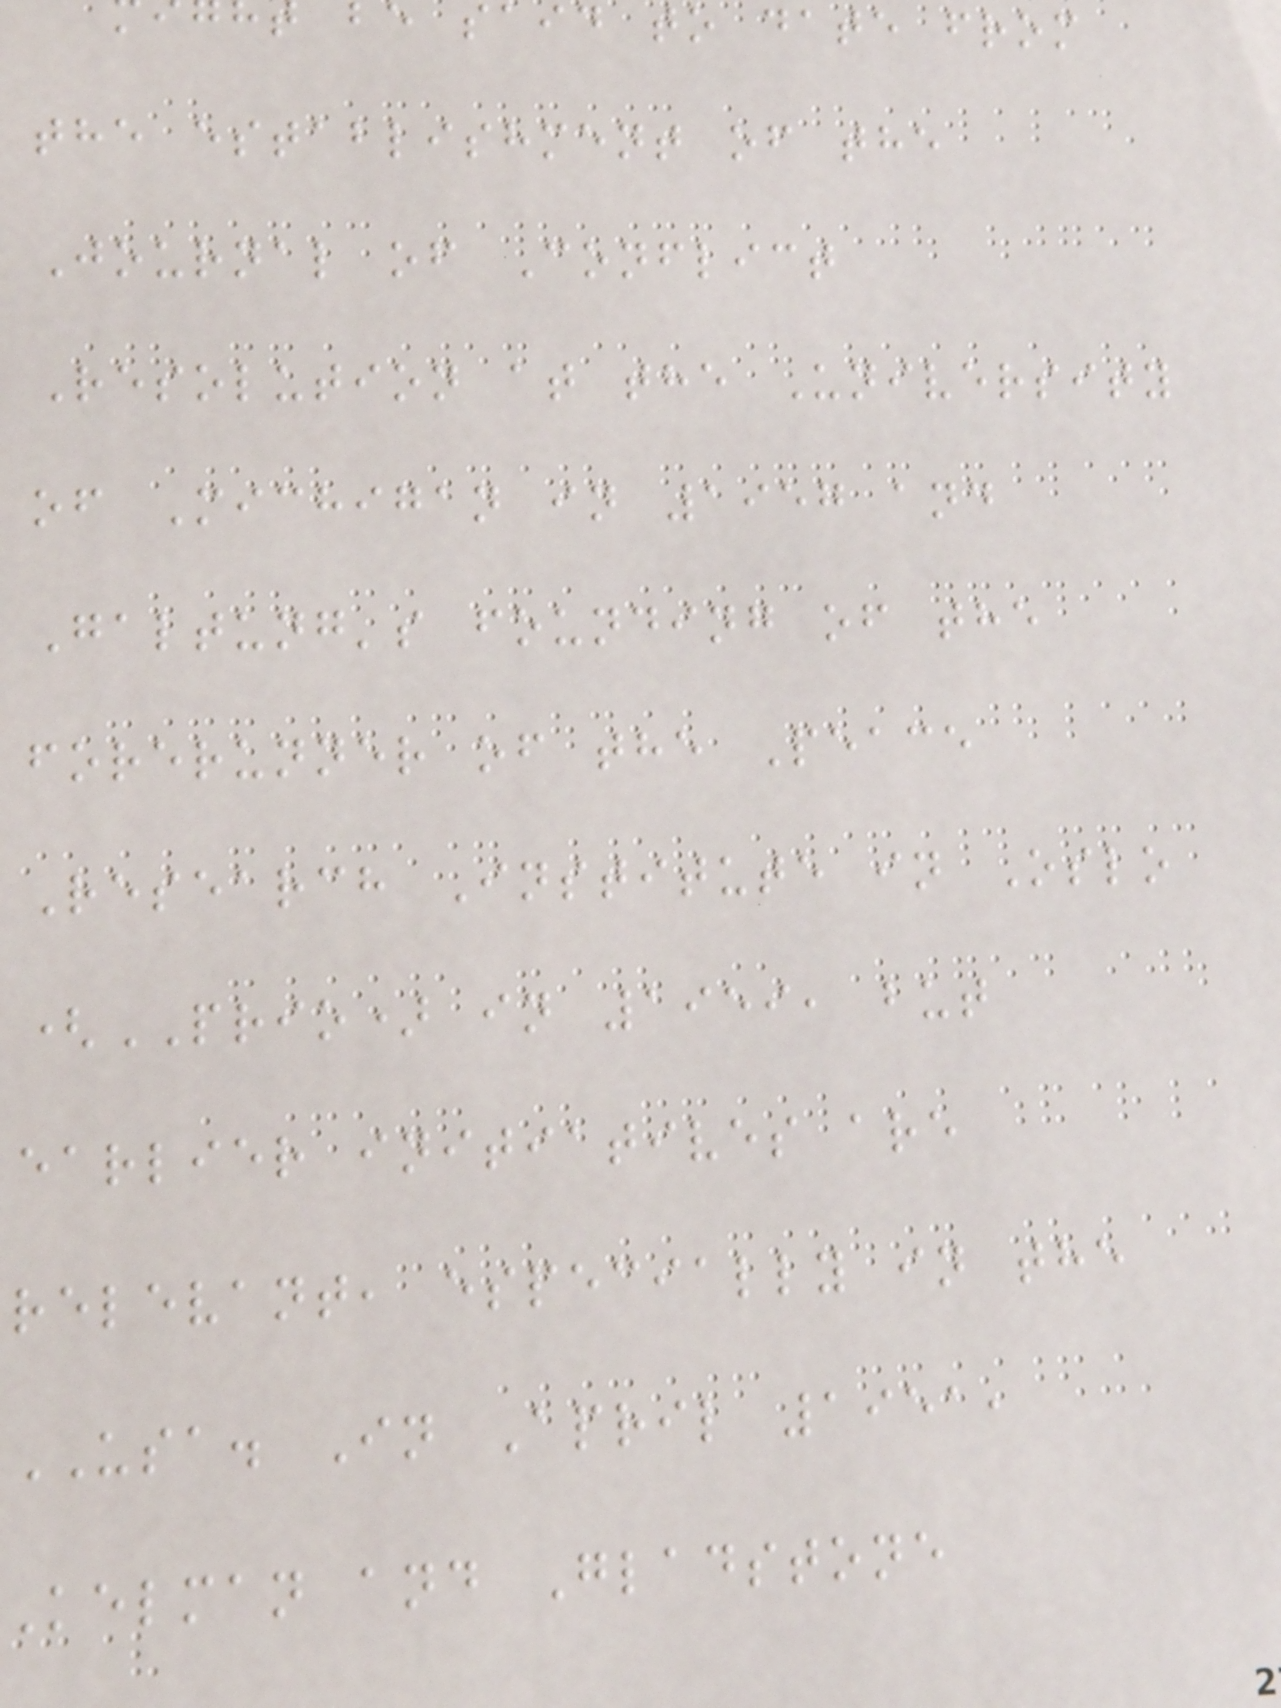e said to date from
the establishment of the
Journal of Conflict
Resolution at the University
of Michigan in 1957 and
Galtung's founding of the
forerunner of the Peace
Research Institute in Oslo
(PRIO) in 1959, but
earlier initiatives are
relevant, especially in the
USA. In April 1951,
Kelman and Gladstone
